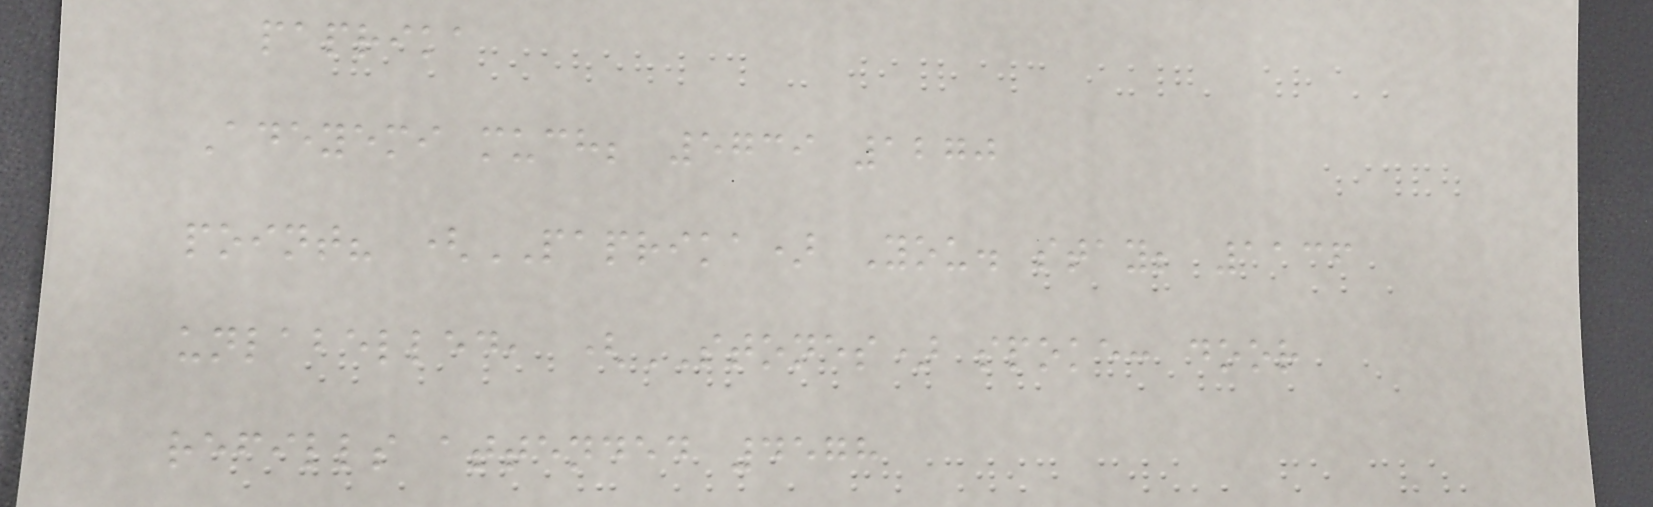paprika
Adeyemi much; 5739 1270
point? (PAPRIKA) You. stay; 1136
unlabelled, (STONES) spoke: door
refills attended 4578
